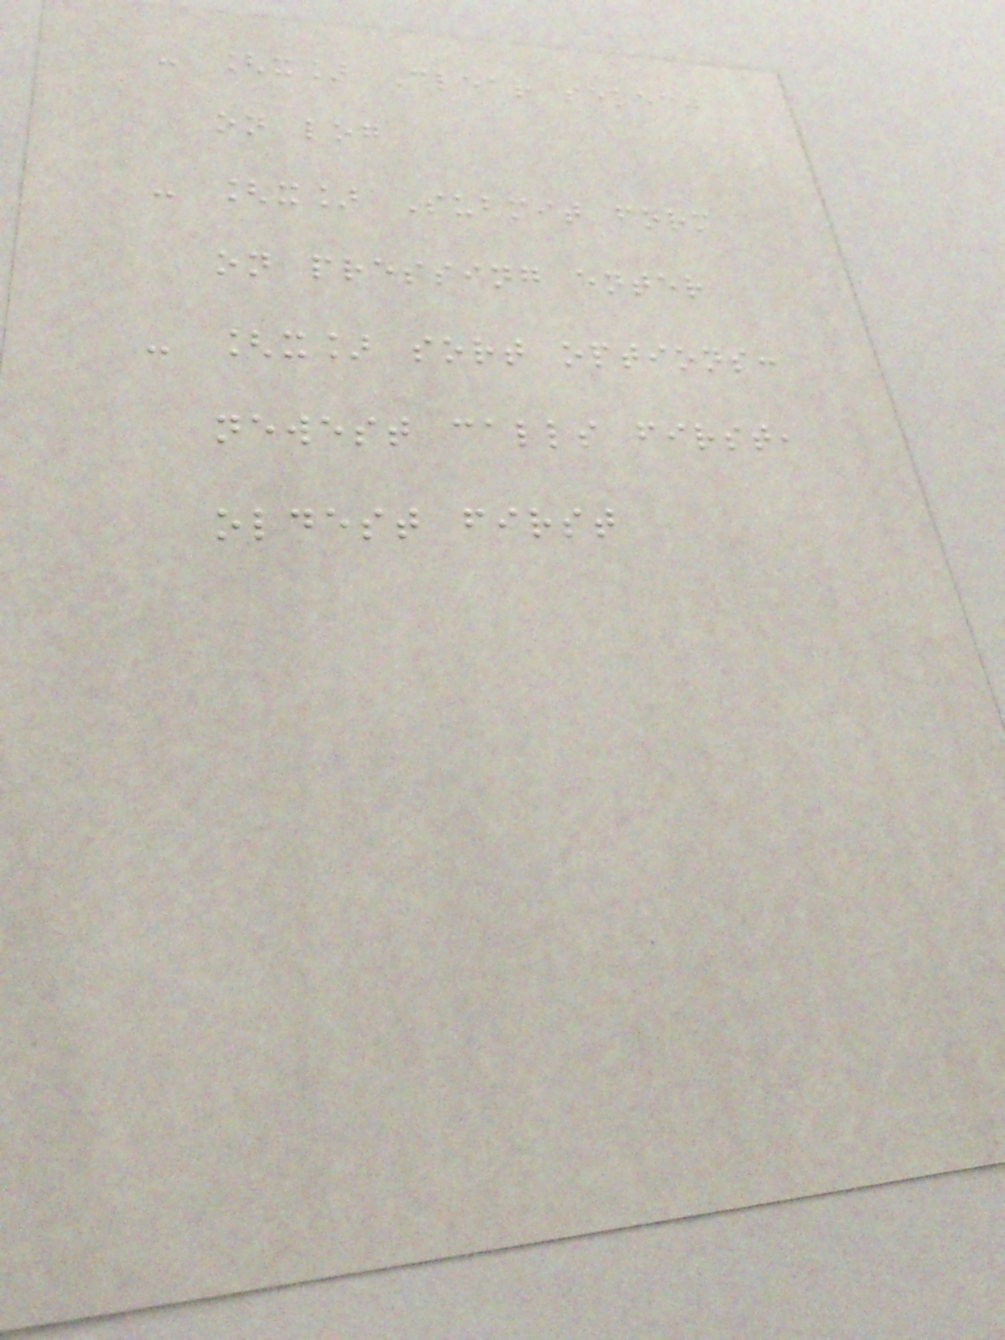- [x] Clear select
on log
- [x] Submit form
on pressing enter
- [x] sort options:
newest calls first,
oldest first
